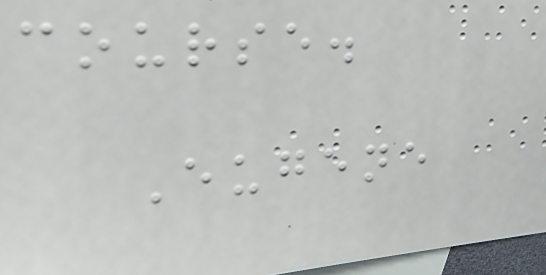course.
Eugene
